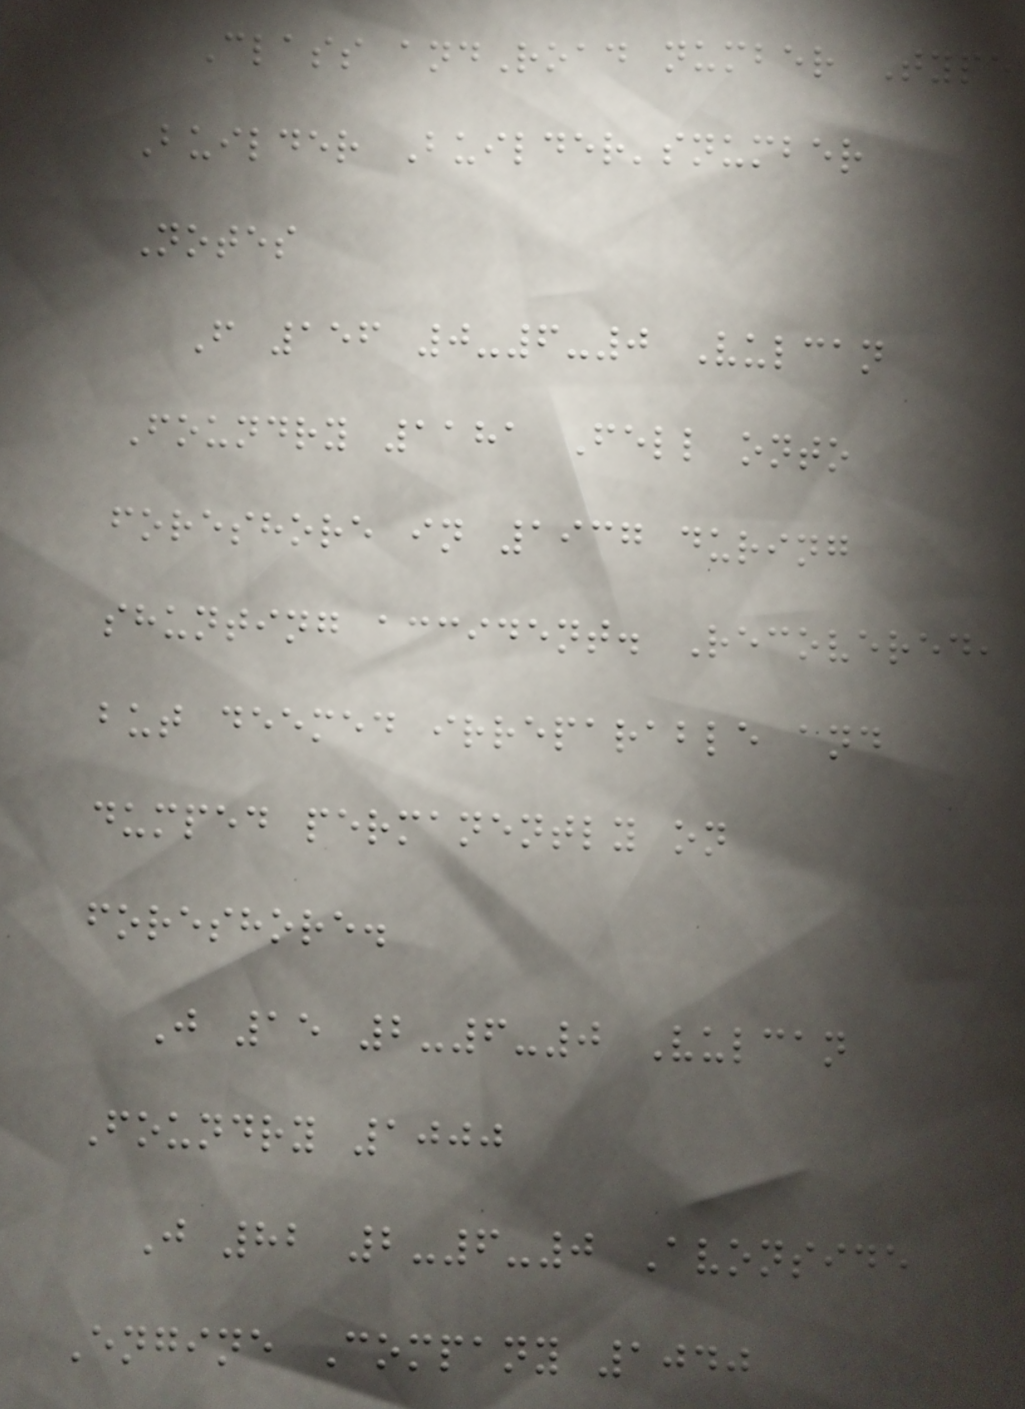Class andRoad number Type
Builder Builder'snumber
Notes
F 156 0-6-0 Vulcan
Foundry 1181 Fell onto
foreshore in 1937 during
shunting accident. Recovered,
but deemed irreparable and
dumped permanently on
foreshore.
J 15 2-6-0 Vulcan
Foundry 1000
J 82 2-6-0 Avonside
Engine Company 1040
